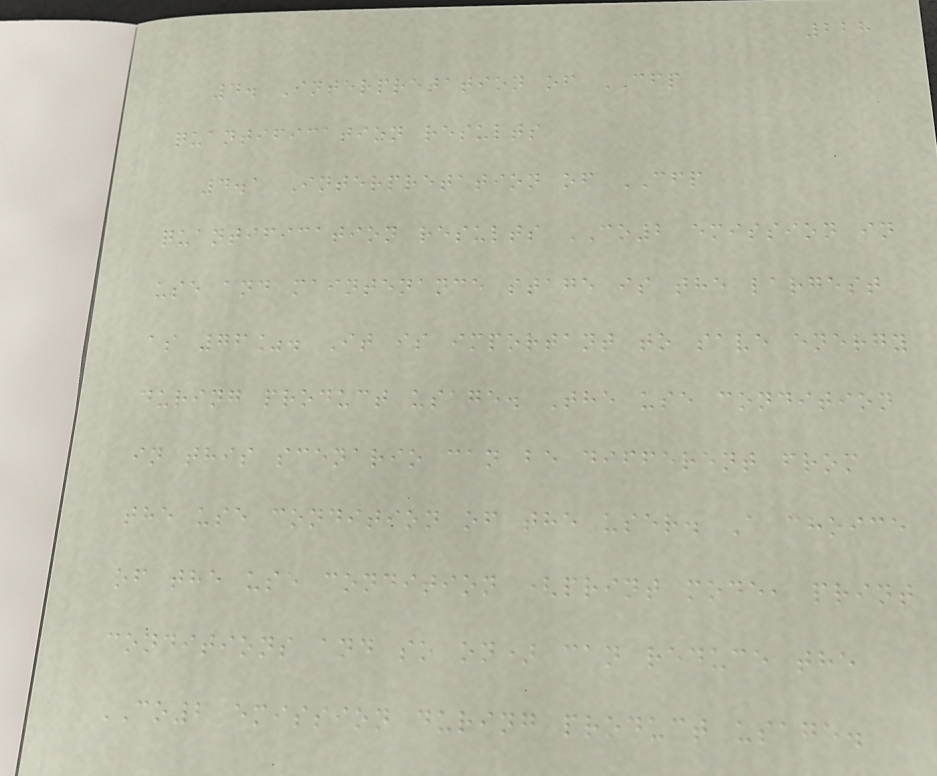228
4. Interpretation of CFP
quantification results
4.1 Interpretation of CFP
quantification results CO2 emission in
use and maintenance stage is the largest
as 76%. It is important to save energy
during product usage. The use condition
in this scenario can be different from
the use condition of the user. A choice
of the use condition (print mode, print
conditions and so on) can reduce the
CO2 emission during product usage.
